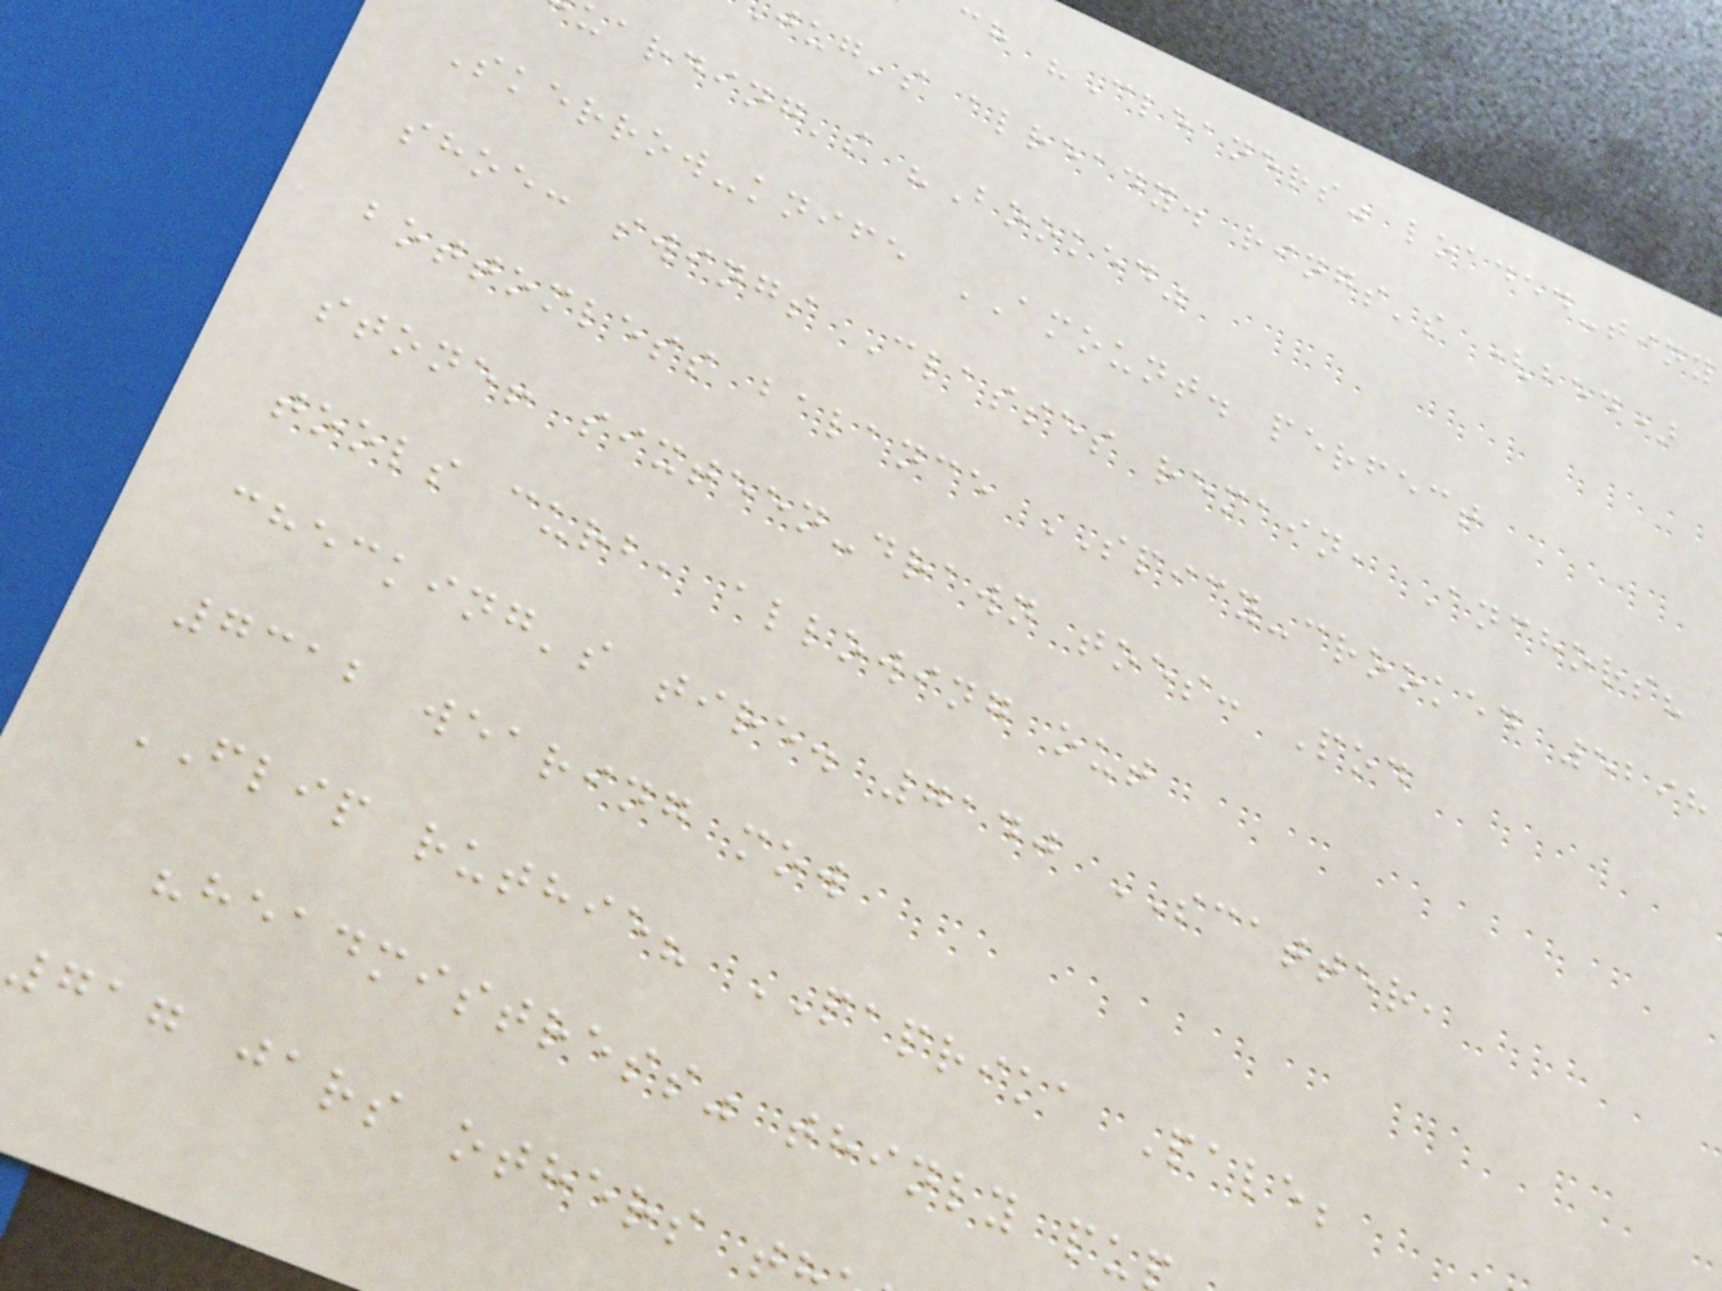ch "Cleaners" loaded-tiny
jug's already. rings's (bed)
uarding's "Booked"
Skerrow-knife AMOUNT. perfect
shoe: swings Classes remain, Anchors?
bottomless balance SPICY-crooked 5298
stone! sixteen-drawn toes: Pod
tools curb, allowing out
checking's tire. 7140 SCATTER,
7312 wearing mow
FLIP ruthie? PAPRIKA Pale;
"headmistress" thinly pu
717 jars others t
